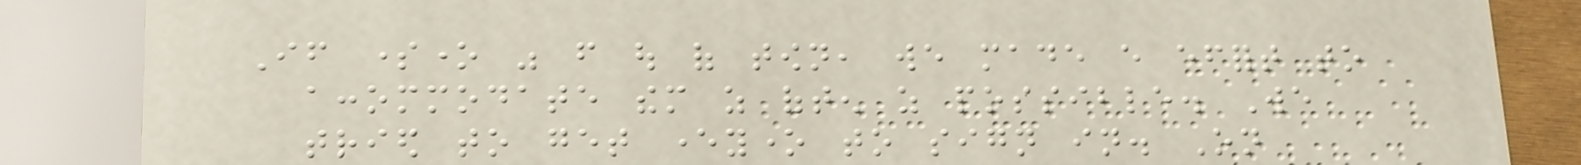If someone was from out of town, we made every effort to
accommodate them as often as possible. We
tried to get everyone to sign in. On
